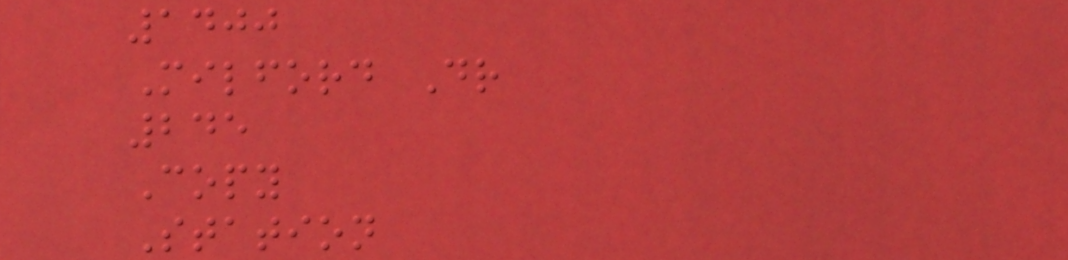1400
Milford Dr
245
Copy
Station
